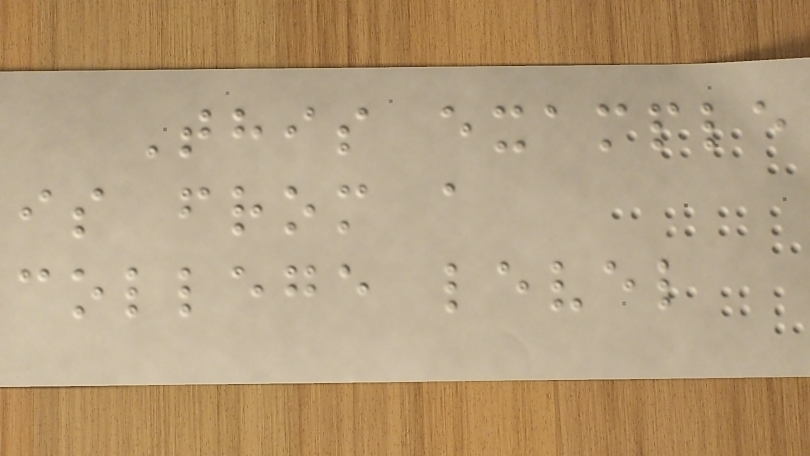This example
is from a
college level
